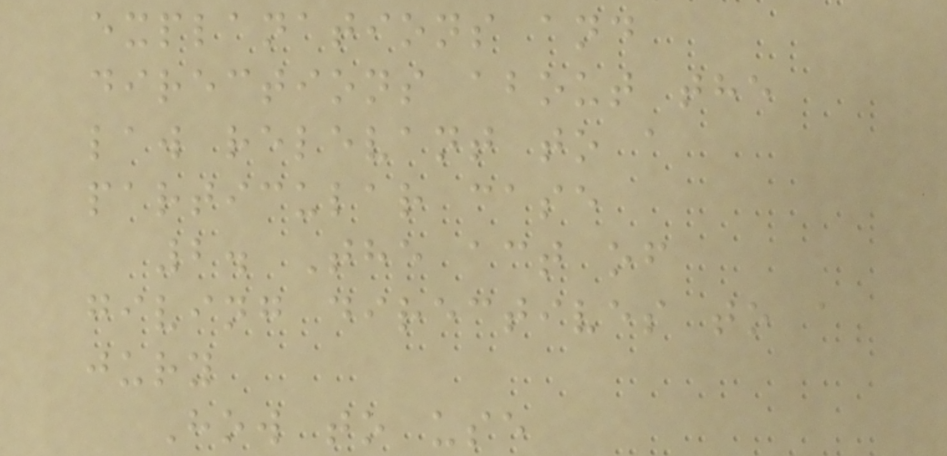explanations and
directions about the
law relevant to a
particular case
2. The act of
giving directives to a
jury
How to use
